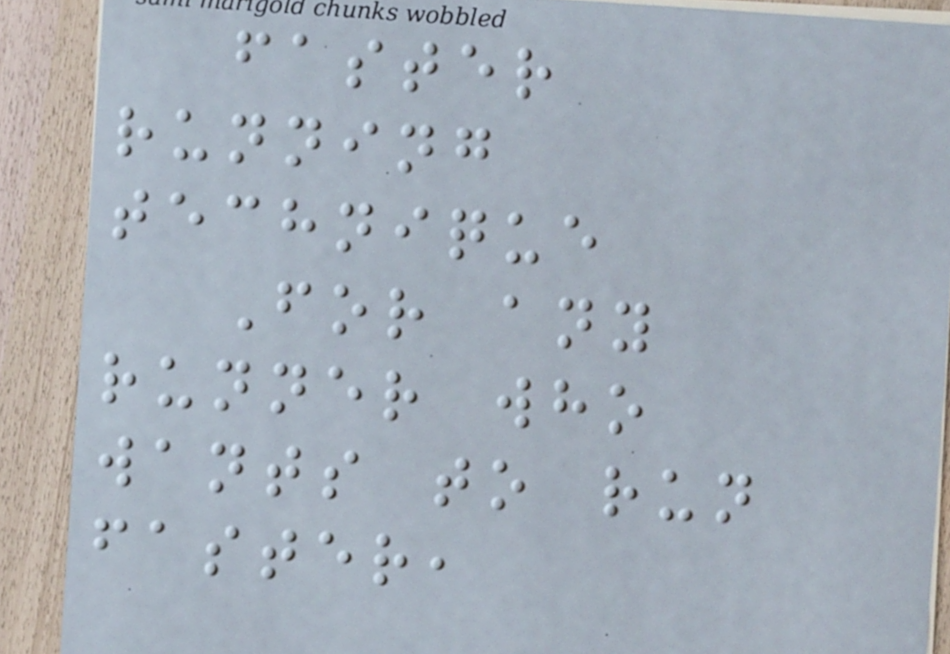faster
running
technique
For any
runner who
wants to run
faster,
